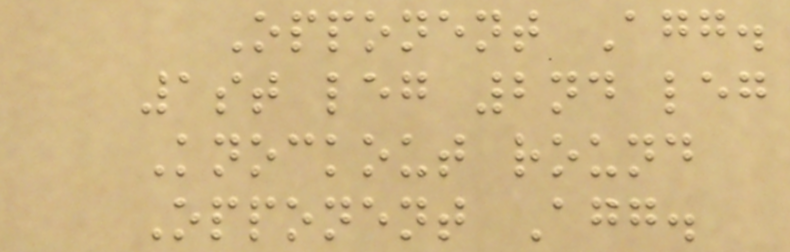Opponent Agg.
1st leg 2nd leg
Knockout round
Opponent Agg.
